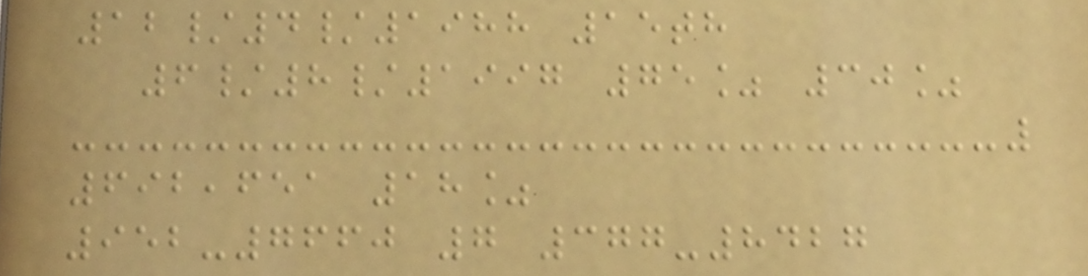12/4/1988 15th
6/8/1997 75% 30%
692,651 18%
952-7660 7 377-8427
